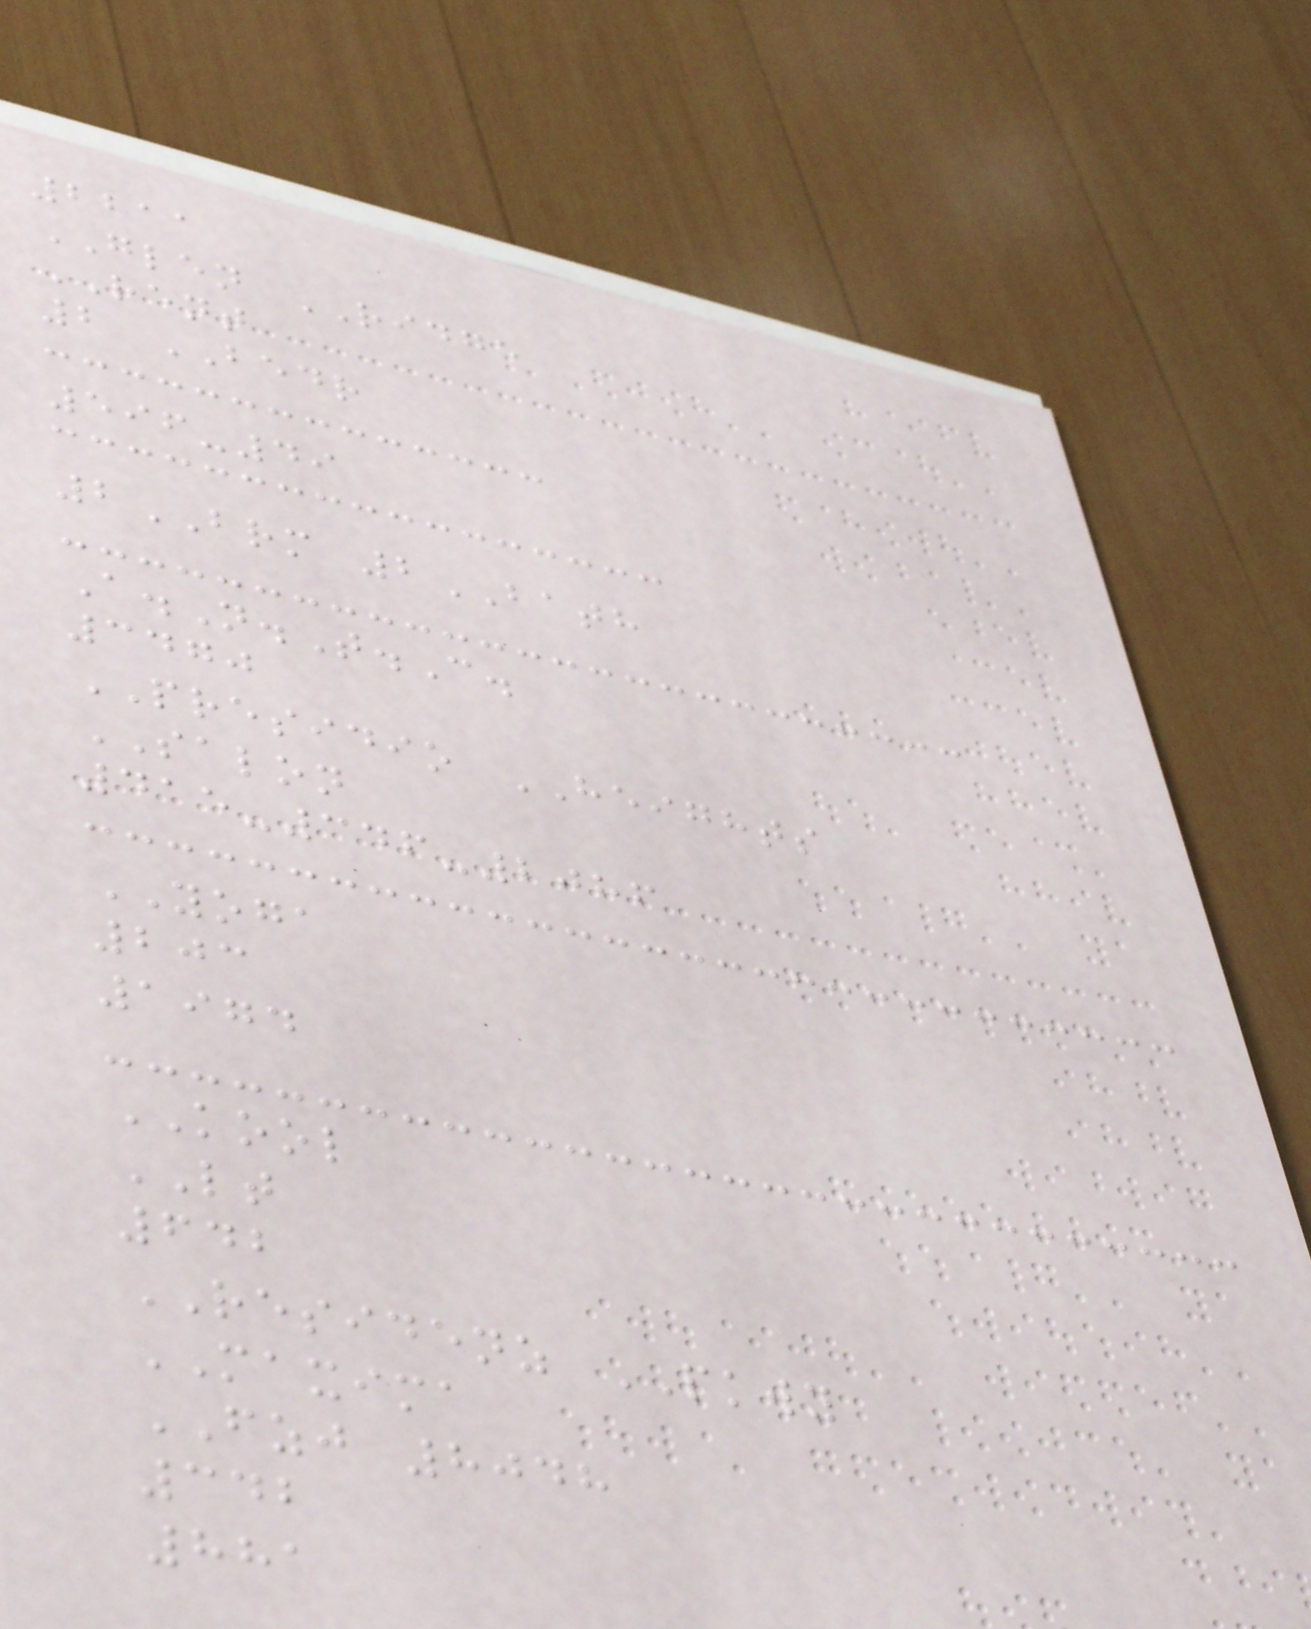2211
GLEN RIDGE
RENT
2 BEDR
596-49
2BRM 2BATH
A.N.T.C.
3470
PRESIDIO HEIGHTS
SALON
415-346-2086
YOGA
203
1974
KOOL
LT
642
RESIDENZ PKWY
MAXIMA
FZJ 8048
342
881
